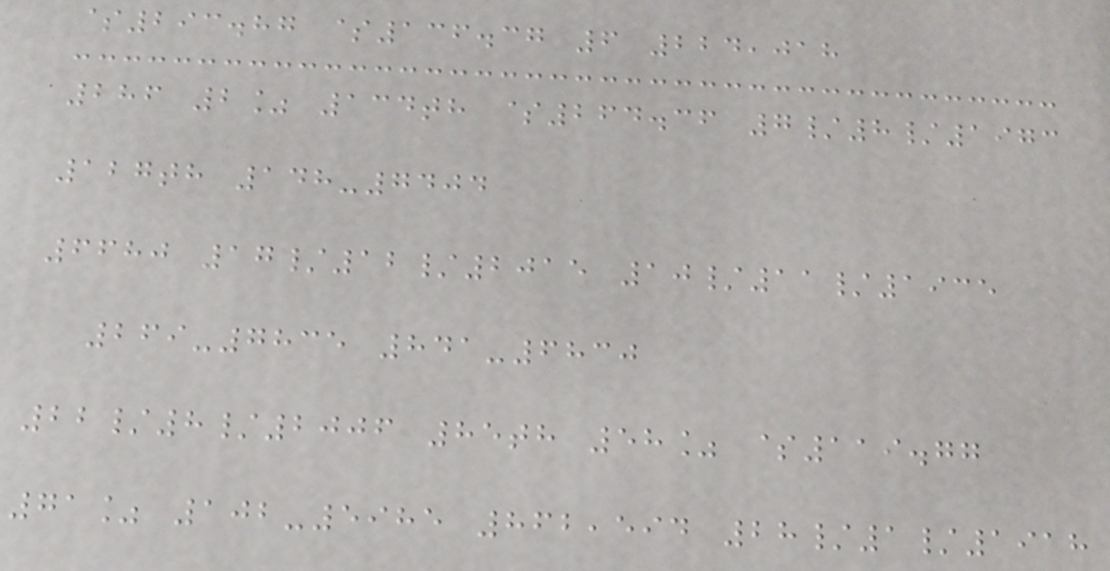$293.87 $136.37 6 224,018
286 2% 134th $264.36 7/8/1973
127th 148-7404
6680 17/12/2015 10/11/1935
269-7835 841-6830
22/8/2006 85th 58% $119.77
71% 102-5985 862,594 28/1/1918
